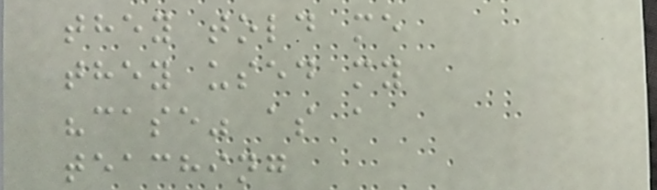they told me
they used my
"case" as a
teaching
